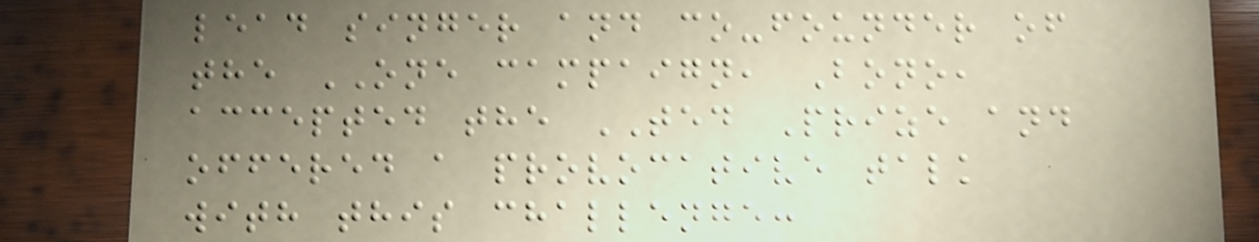lead singer and co-founder of
the ONE campaign, Bono,
accepted the TED Prize and
offered a provocative talk
with this challenge:
